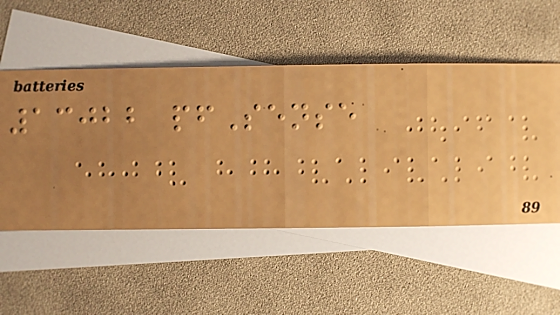13022 pfSense
